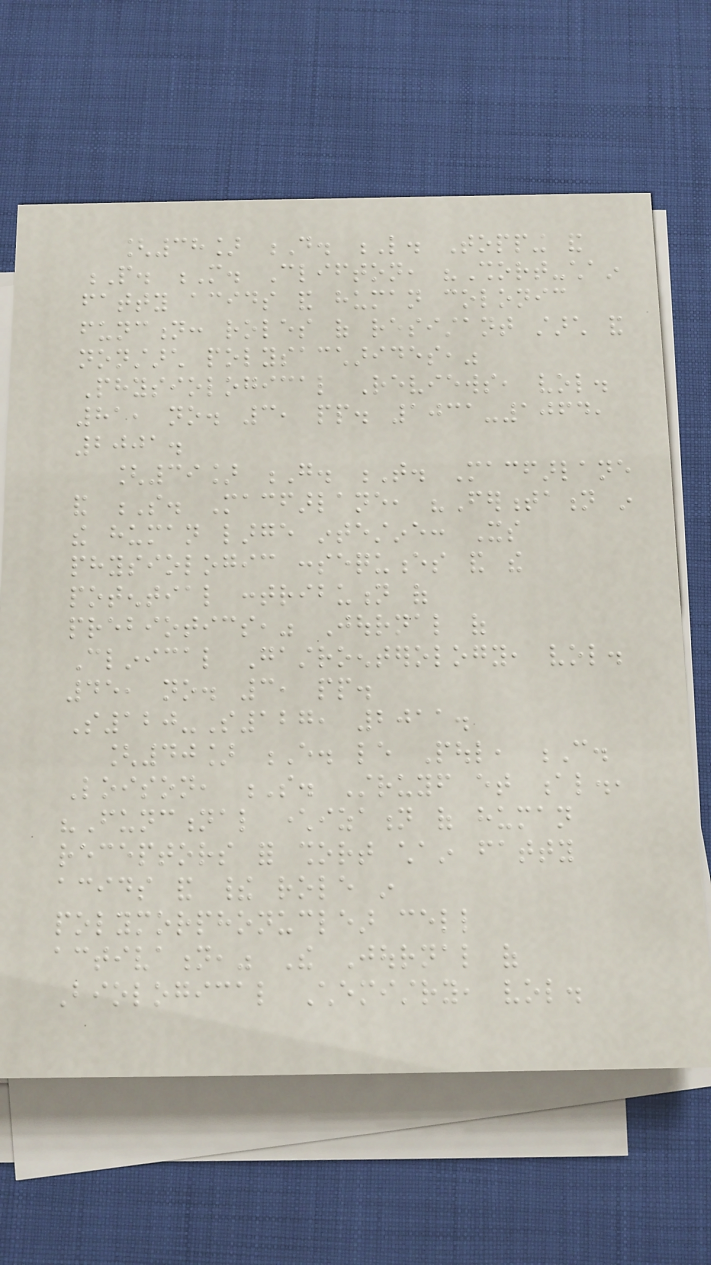[38] D. L. Topping and
P. M. Clifton, "Short-chain
fatty acids and human colonic
function: roles of resistant starch and
nonstarch polysaccharides,"
Physiological Reviews, vol.
81, no. 3, pp. 1031-1064,
2001.
[39] G. T. Macfarlane
and S. Macfarlane, "Fermentation in
the human large intestine: Its
physiologic consequences and the
potential contribution of
prebiotics," Journal of
Clinical Gastroenterology, vol.
45, no. 3, pp.
S120-S127, 2011.
[40] E. le Poul, C.
Loison, S. Struyf et al.,
"Functional characterization of human
receptors for short chain fatty
acids and their role in
polymorphonuclear cell
activation," The Journal of
Biological Chemistry, vol.
